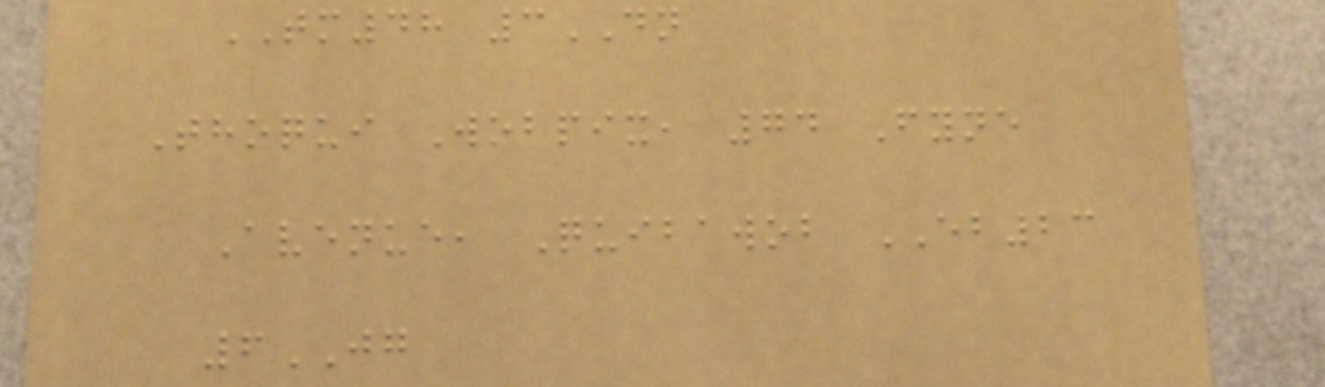TM48 3DN
Thoqui Wobpix, 74 Fyne
Avenue, Quibawob EB23
6JG
